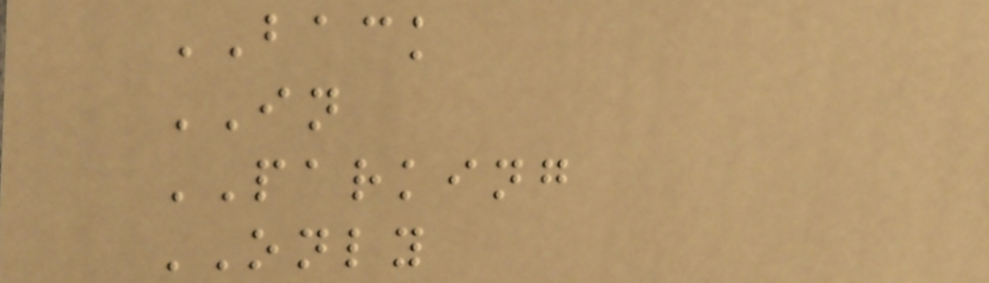BACK
IN
PARKING
ONLY
